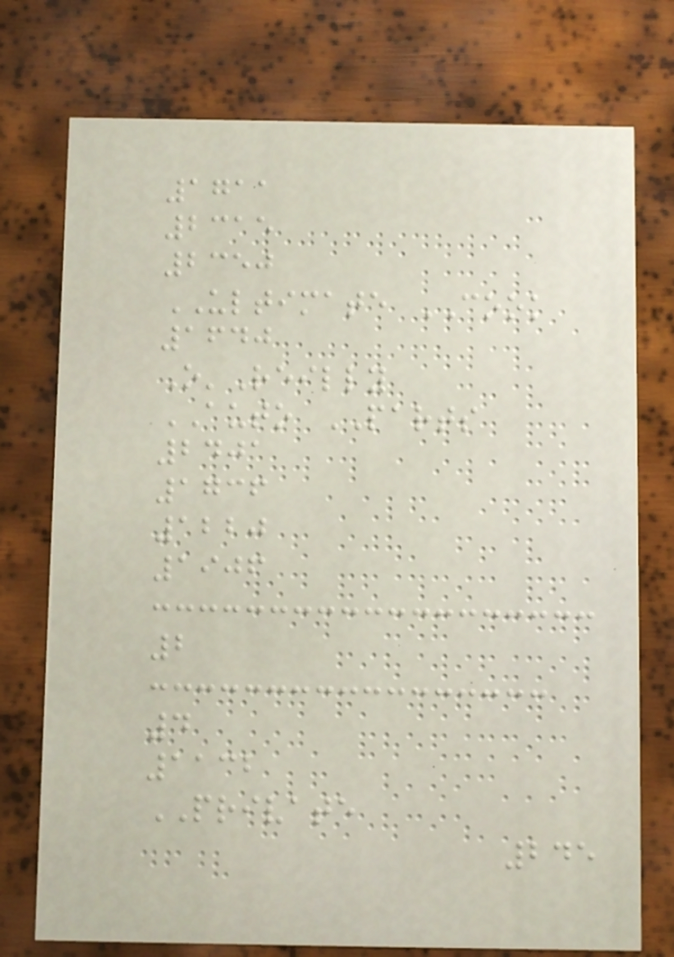1711
2315
2350
ULTIMATE COOK
1640
O'Reilly
AUTO PARTS
2401
1736
1220
1906
2
4
1132
PRIVATE
245
